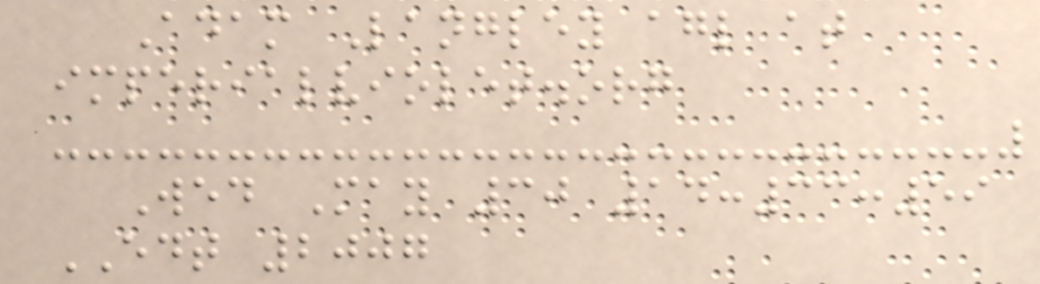Adam Langley agl at
imperialviolet.org
Wed May 30 14:33:59
EDT 2007
